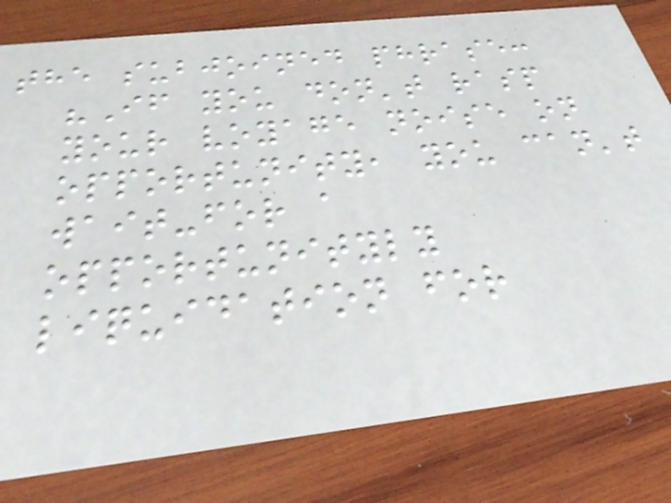the subjoined phrase:
"If you don't rasp
your voyage noise on
opportunity, you can't
wait-for a
opportunityly
liquidation for
